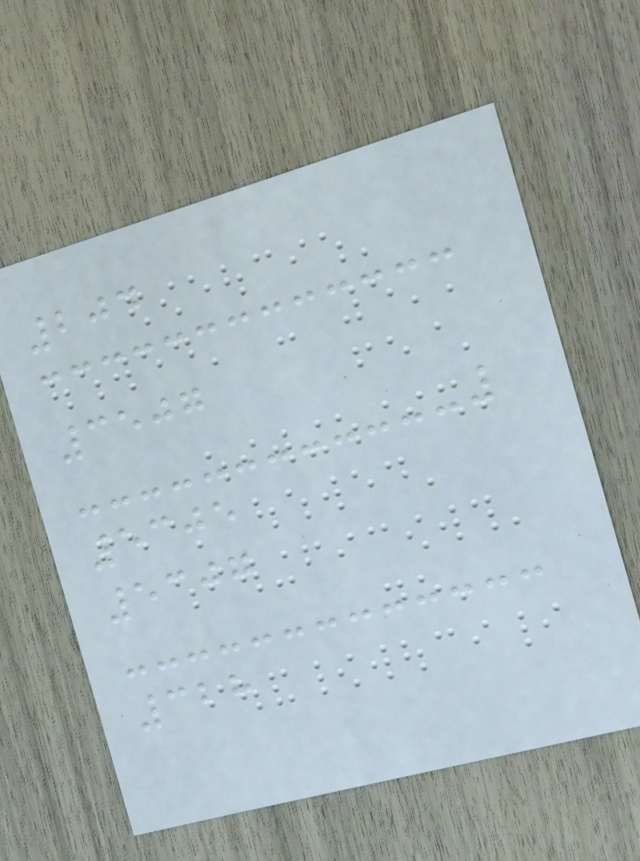204
3507
5305
5307
328
